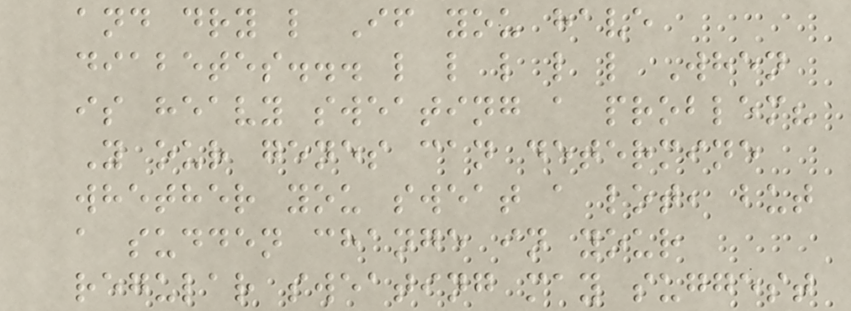and dry l If you have
diabetes... l l l l l When
is heavy sweating a problem?
Y our genes can determine
whether you sweat a lot, but
a sudden change in your
regular sweating may suggest
